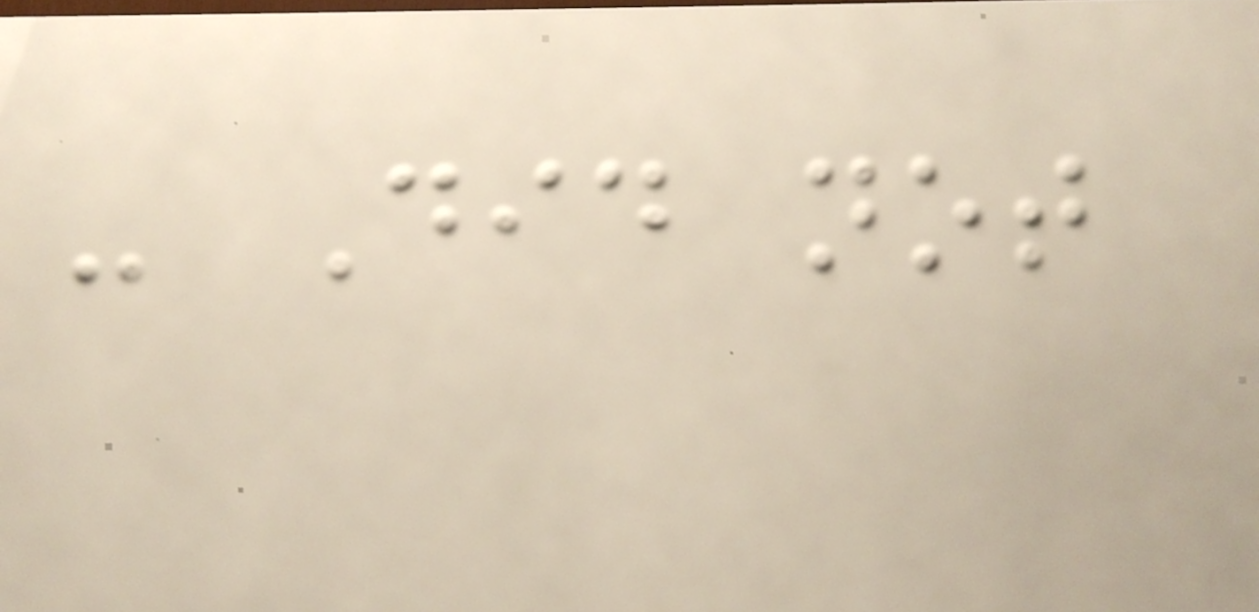- Did not
